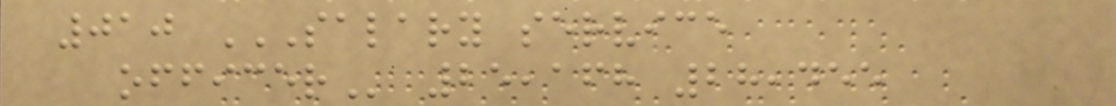010 SALARY SERVICE
OFFICER 25,168 28,455
